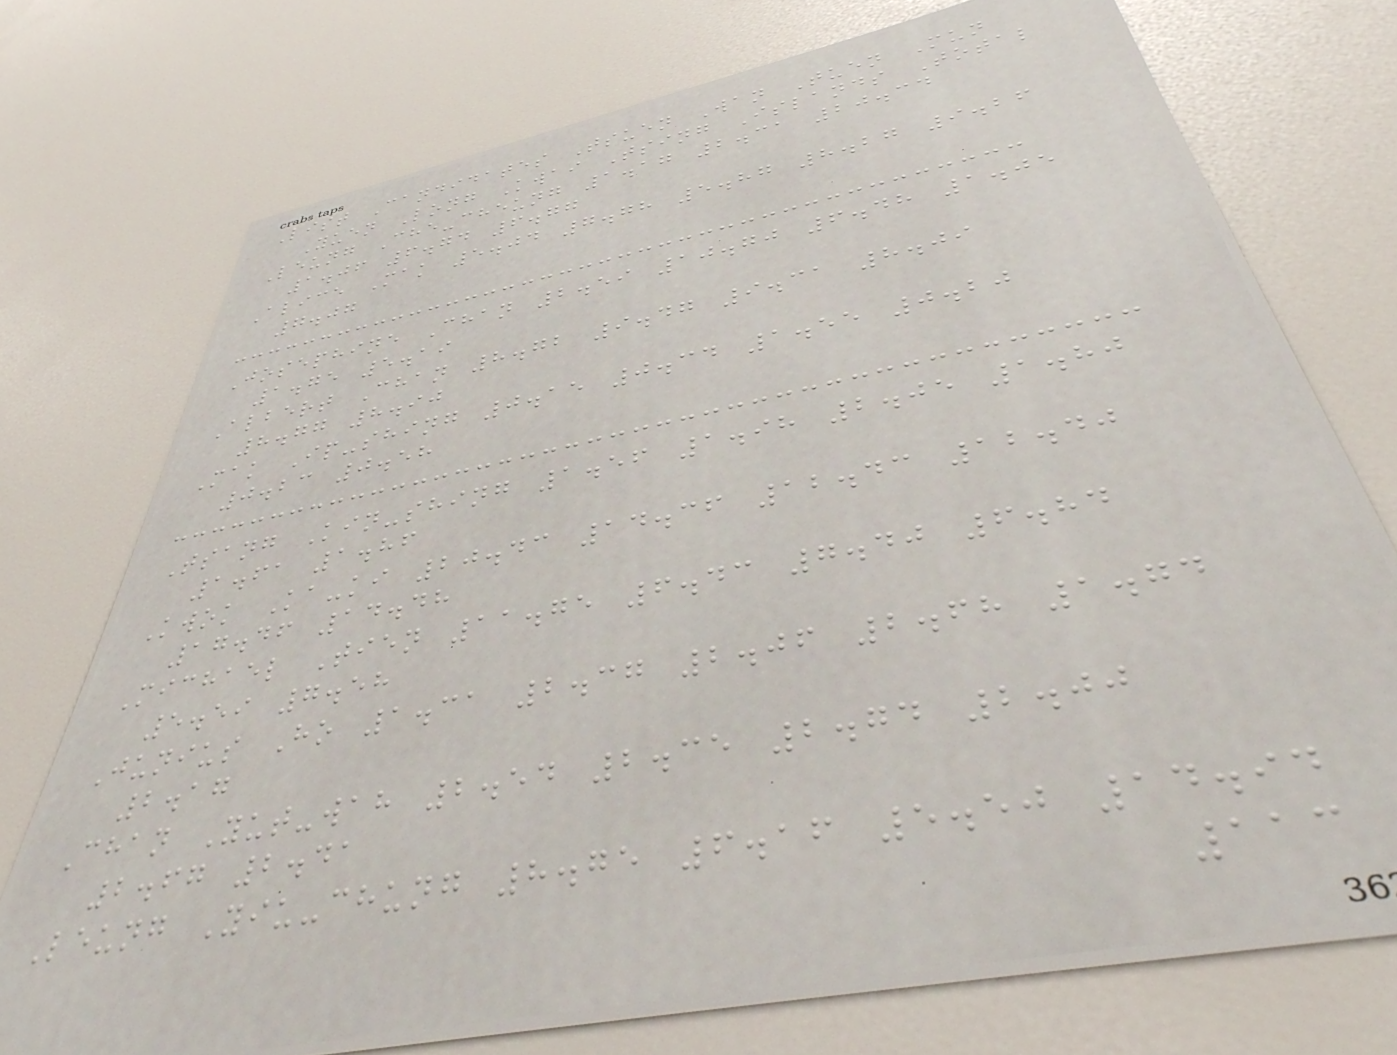List Candidates Tsuen Wan Tuen Mun
Yuen Long Kwai Tsing Islands Total
Leung Che-cheung 1.17 2.31 20.34
1.06 6.74 6.77
Alice Mak 5.04 7.78 5.87 8.27 9.26
7.07
Josephine Chan 2.59 10.70 6.48 1.05
1.75 5.19
Albert Chan 8.72 9.47 9.31 8.09
8.77 8.90
Mak Ip-shing 0.15 0.34 1.55 0.20
0.23 0.58
Tsang Kin-shing 1.56 1.98 2.05 1.80
1.61 1.86
Kwok Ka-ki 20.43 14.36 12.43 12.40
17.46 14.48
Michael Tien 11.75 6.43 7.40 6.84
5.59 7.58
Junius Ho 1.31 2.37 2.06 2.68 1.74
2.17
Chan Yut-wah 2.54 2.35 2.74 2.00
2.67 2.41
Leung Yiu-chung 8.75 6.16 5.50 14.94
113
